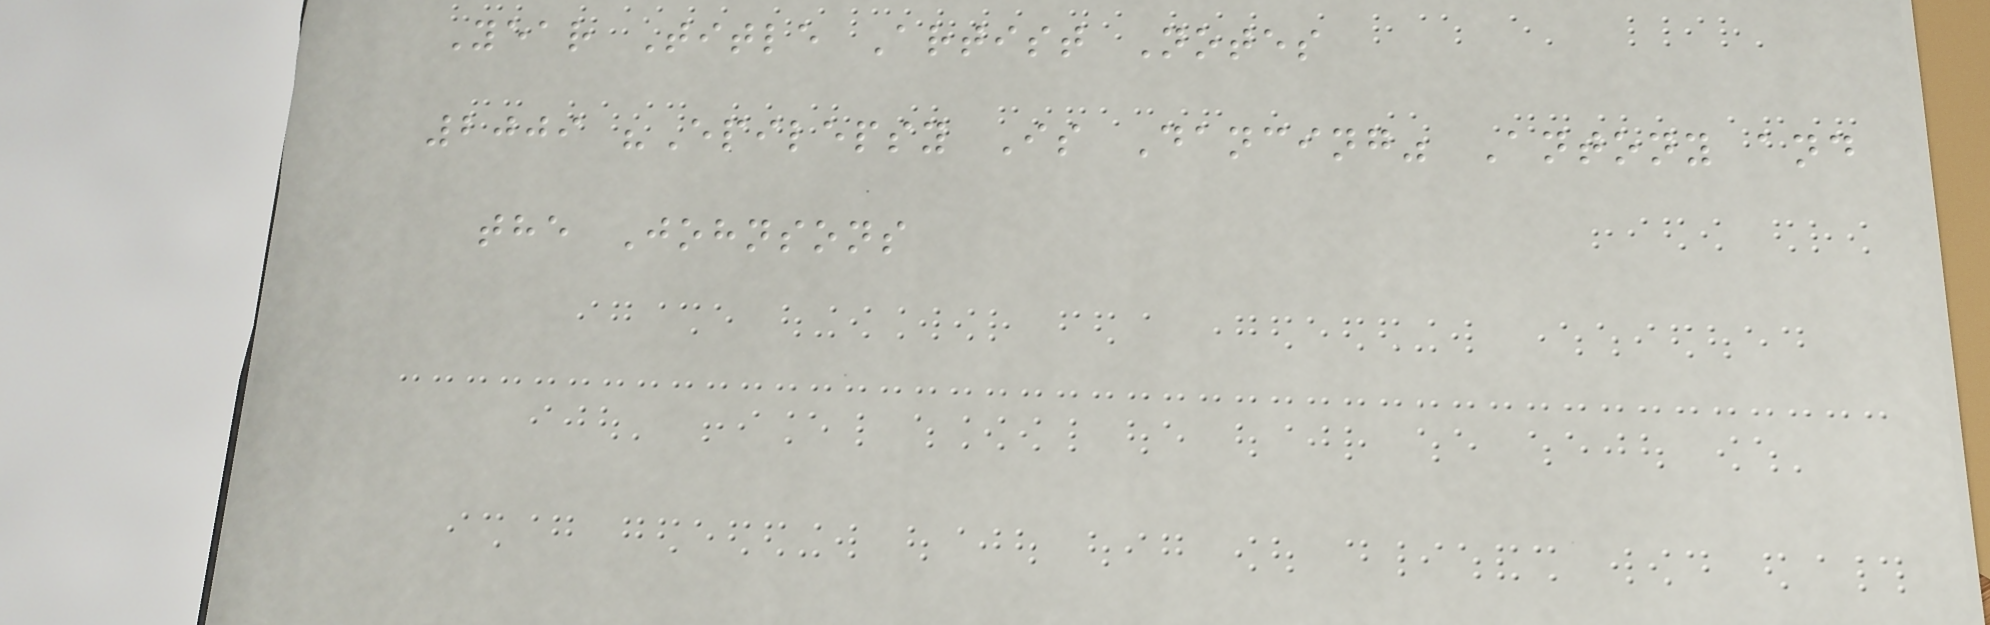Year Title Artist Notes
2009 "Epilepsy Is Dancing" Antony and
the Johnsons
